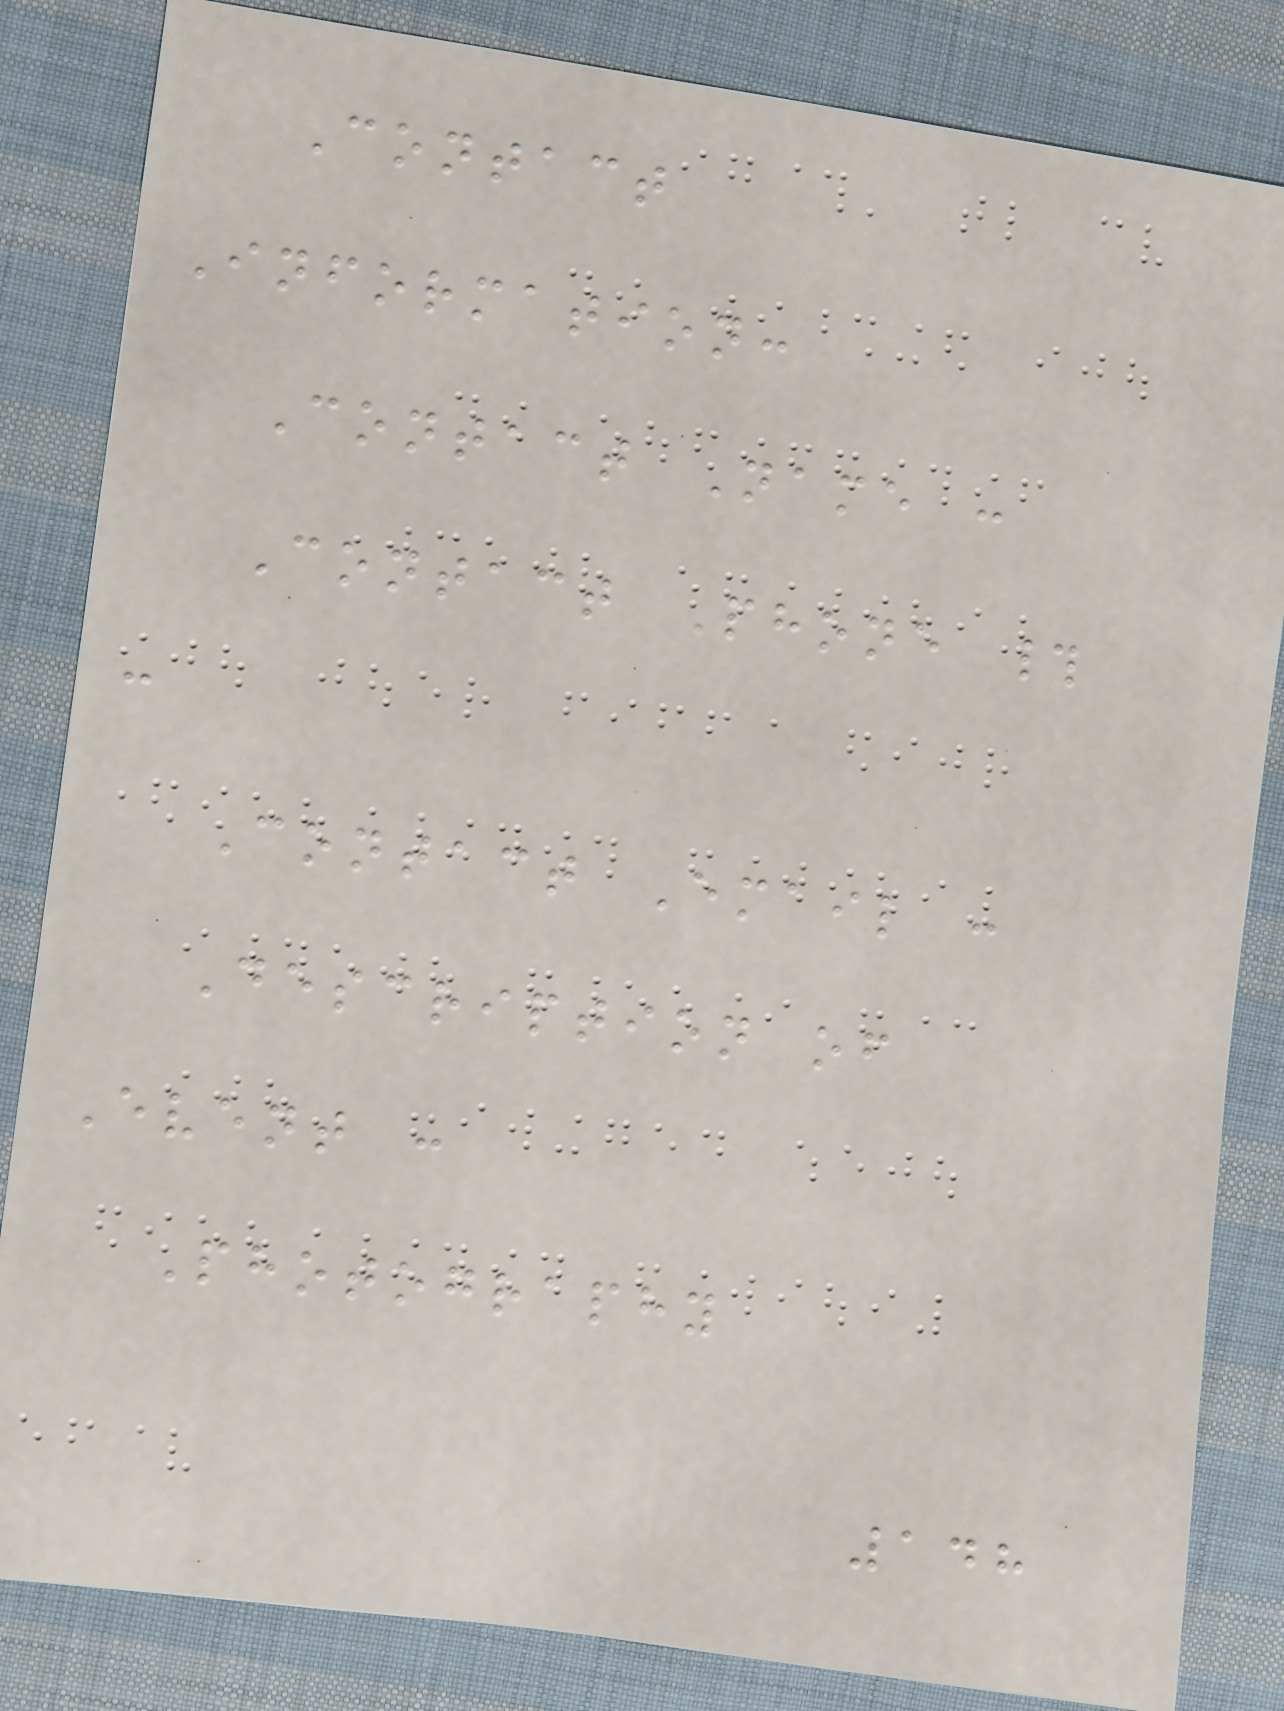Contact
Information:
Contact Name :
Contact Phone #
:
Contact Email :
Description of
Event :
Photography
148
